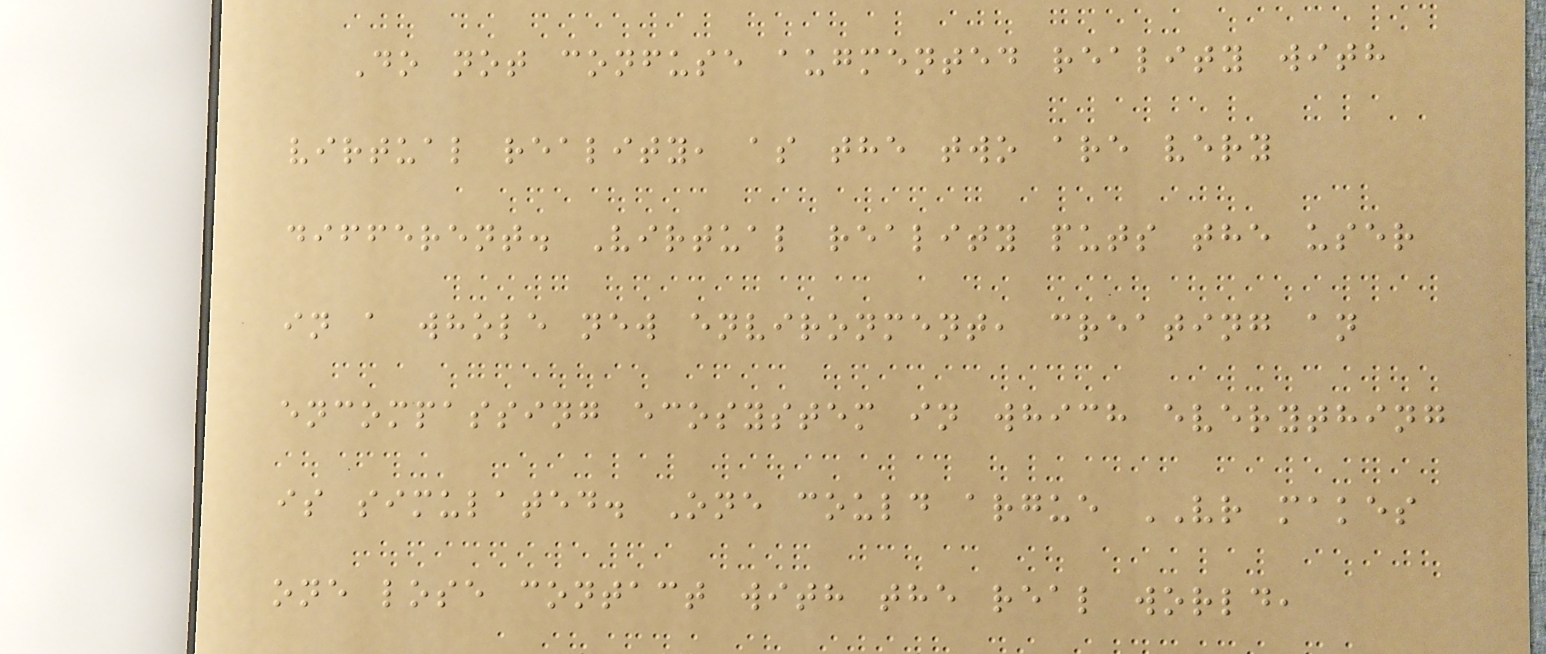Do not confuse augmented reality with
virtual reality, as the two are very
different. Virtual reality puts the user
in a whole new environment, creating an
encompassing ecosystem in which everything
is simulated. One could argue VR makes
one lose contact with the real world,
